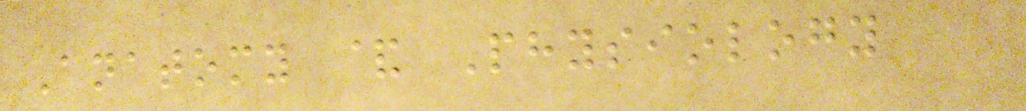Anatomy & Physiology
